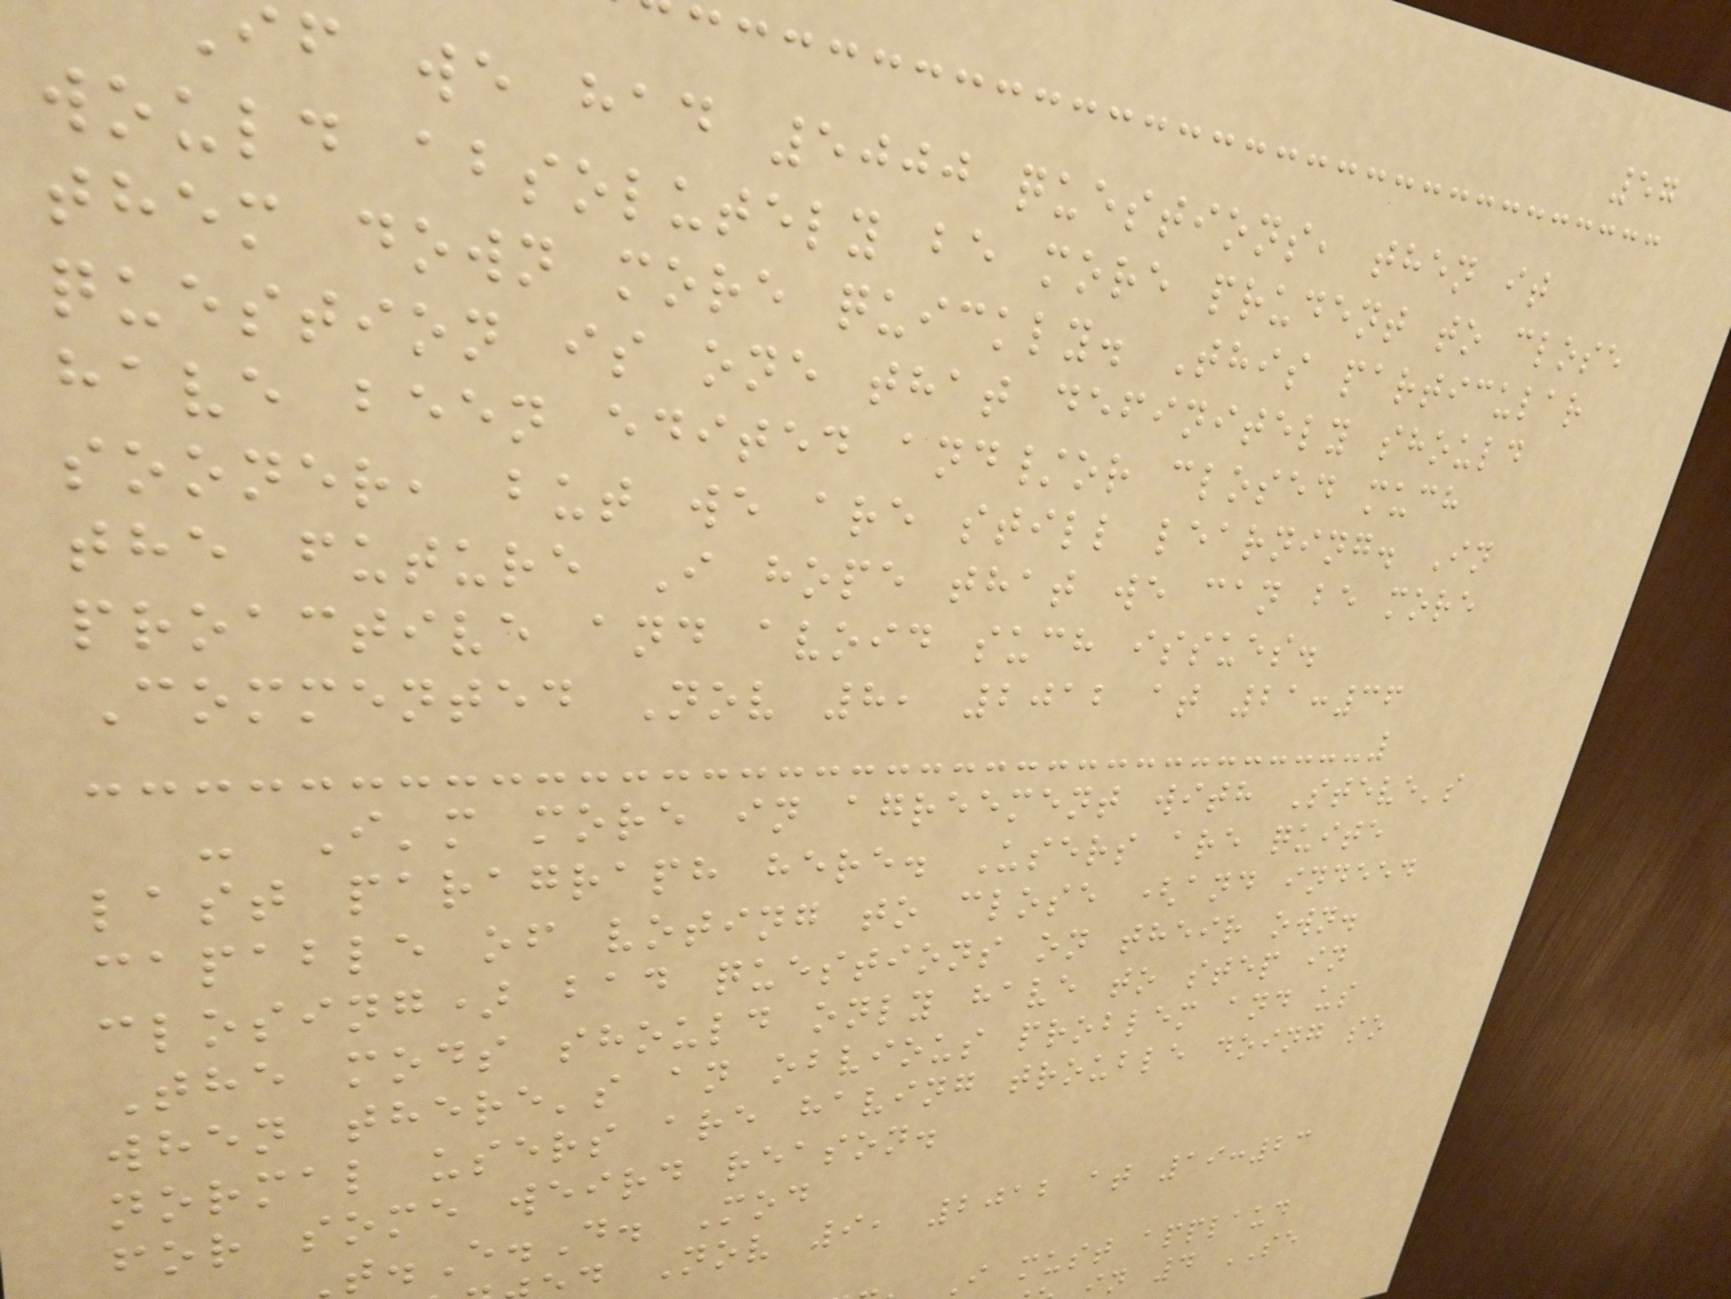57
f we had 5000 questions, then it
would absolutely be more prudent to close
them down more quickly. This particular
question is one that definitely should
have been edited and/or closed much
sooner, but we are still learning. In
the future I hope that we can be more
proactive and avoid such issues.
Commented Nov 8, 2012 at 21:36
- I'm more in agreement with Steve's
last paragraph here. Users are quite
capable of voting to close (and indeed
closing) bad questions on their own.
The mods should only have to step in
when there's an obvious problem and us
normal users are having trouble doing so
for some weird reason.
.E.D. Mod
d Nov 9, 2012 at 19:23
i must applaud
